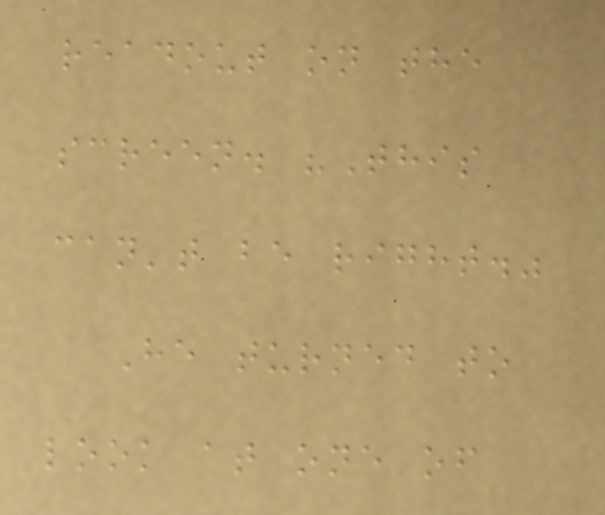readout on the
screen. "This
can't be right."
He turned to
look at one of
